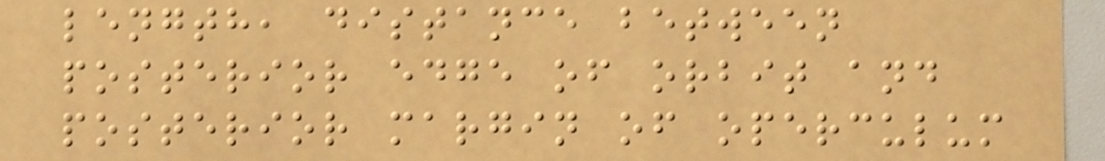length, distance between
posterior edge of orbit and
posterior margin of operculum
